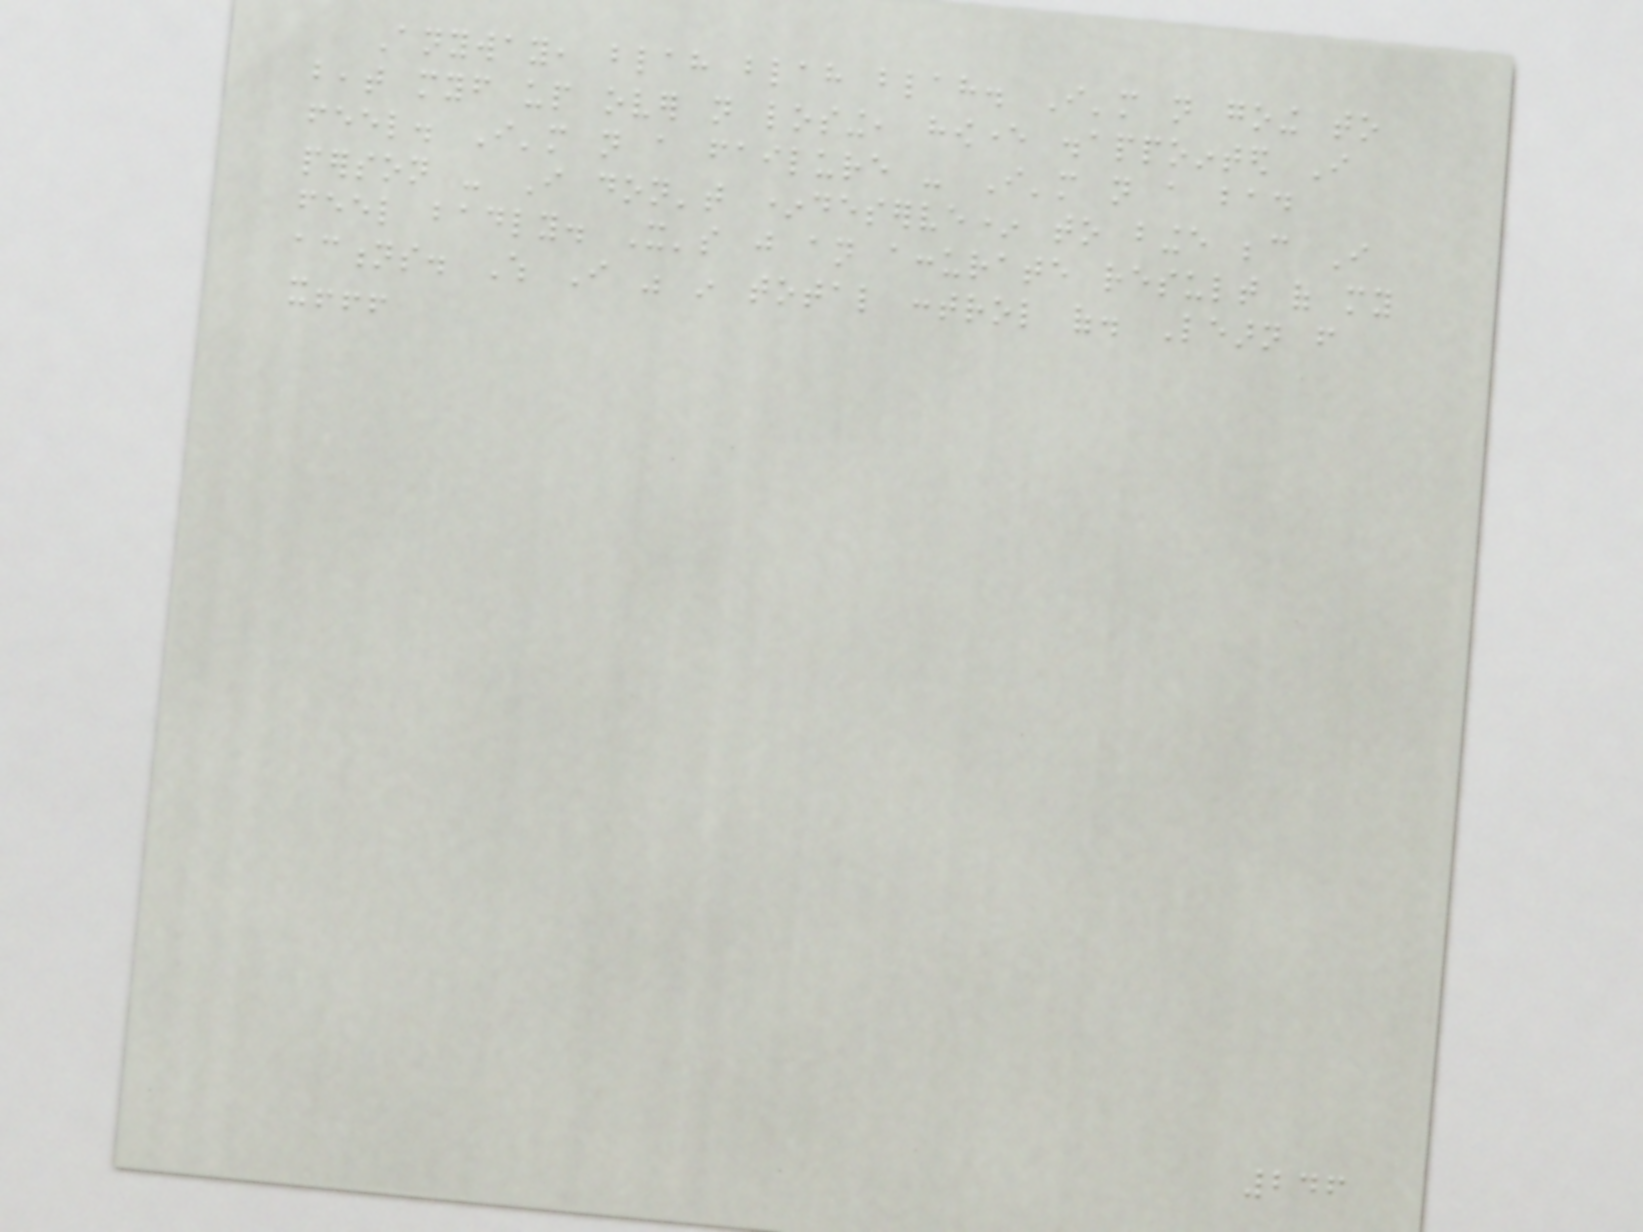Anyway, blah blah blah. I'm not going to
beat myself up over not losing, however disappointed I
feel. I'm not a failure - I'm not a bad
person - I don't *deserve* to binge because I
feel badly. It's just an accurate result of my
actions. Which I was in total control of. Learn from
it!!!
246
